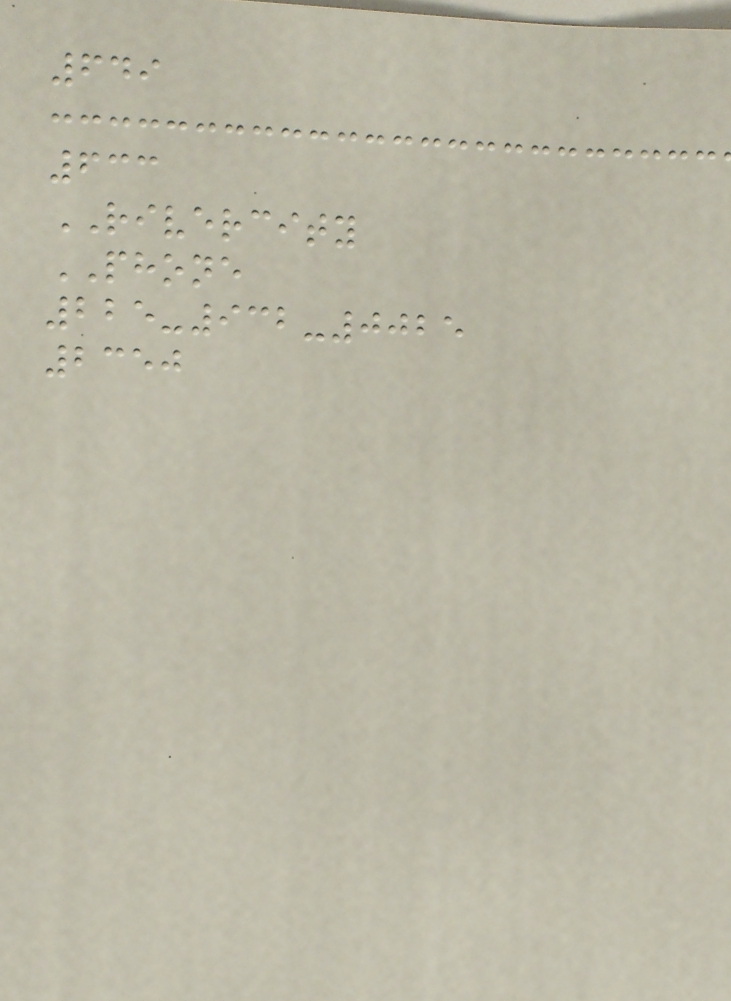649
633
RIVERCITY
PHONE
225-932-0025
2350
